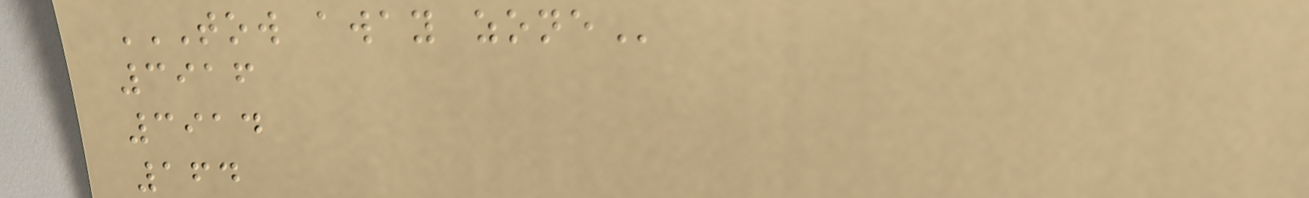TOW AWAY ZONE
3916
3914
164
